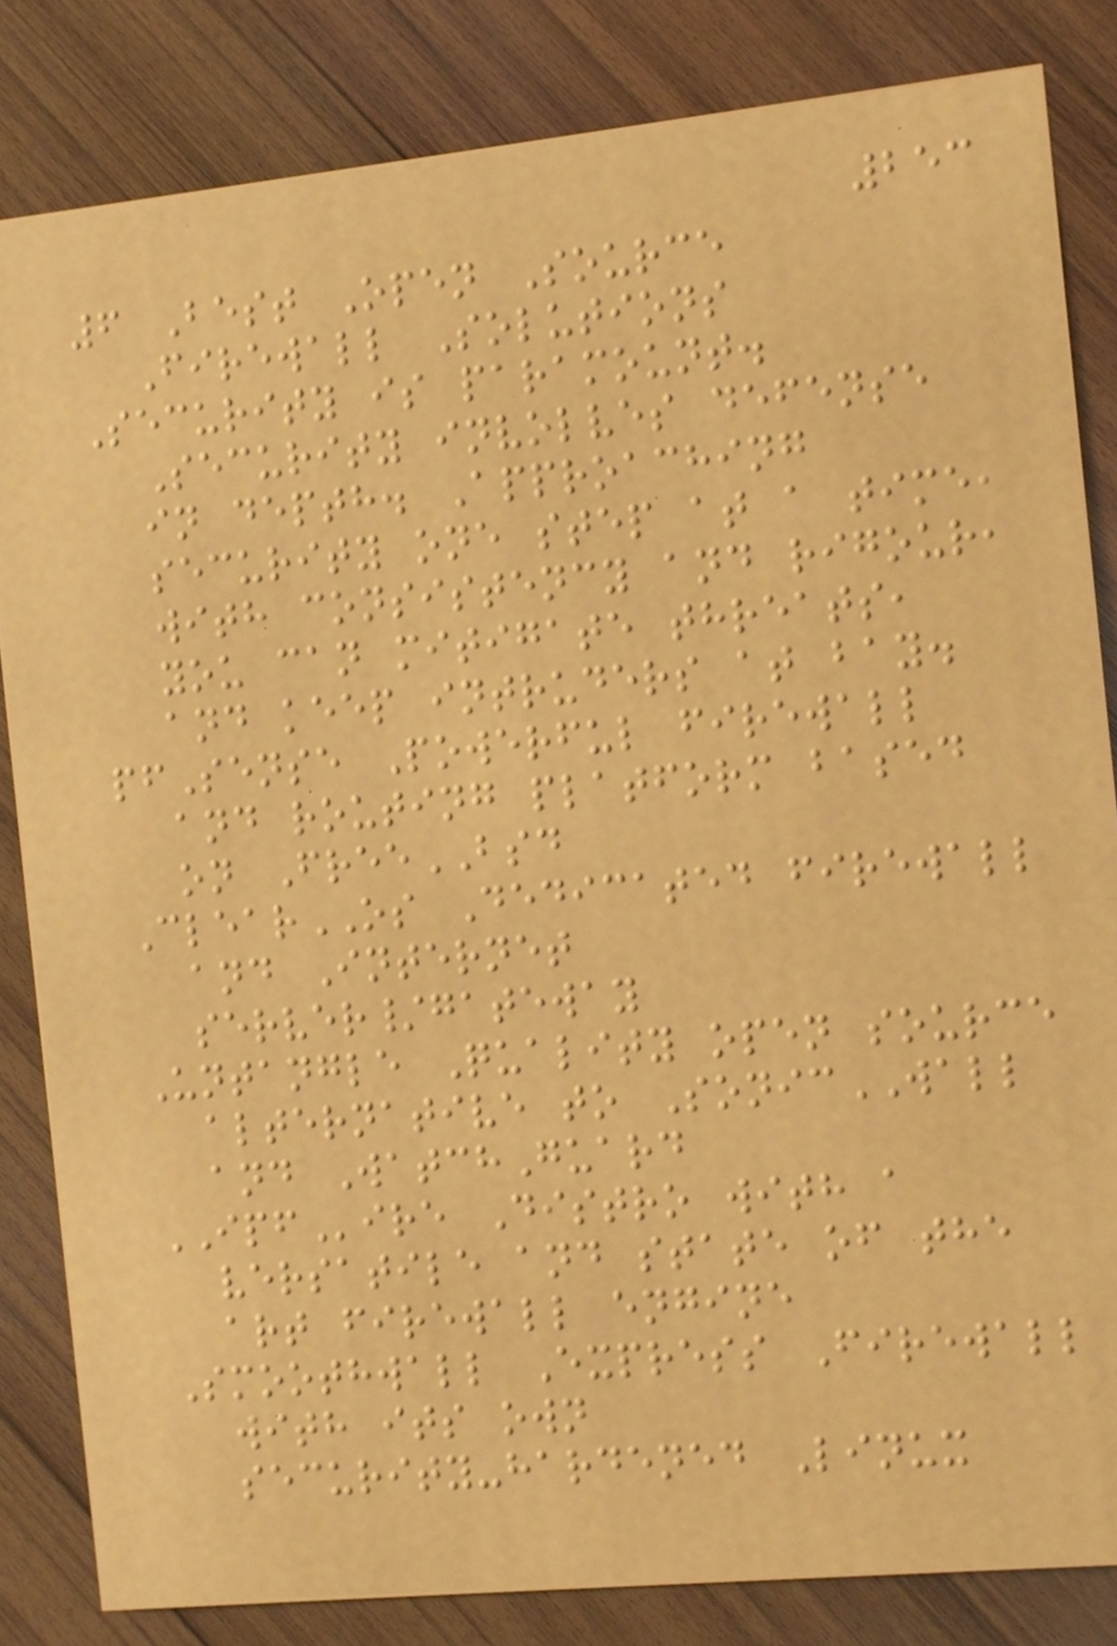253
6 Best Open Source
Firewall Solutions
Security is paramount.
Security involves defense
in depth. Approaching
security one step at a time,
with consistency and rigour,
you can mitigate threats,
and keep intruders at bay.
pfSense Powerful firewall
and routing platform based
on FreeBSD
ClearOS Dedicated firewall
and Internet
server/gateway
Untangle Quality open source
alternative to SonicWALL
and WatchGuard
IPFire Distro with a
versatile and state of the
art firewall engine
Smoothwall Express Firewall
with its own
security-hardened Linux
